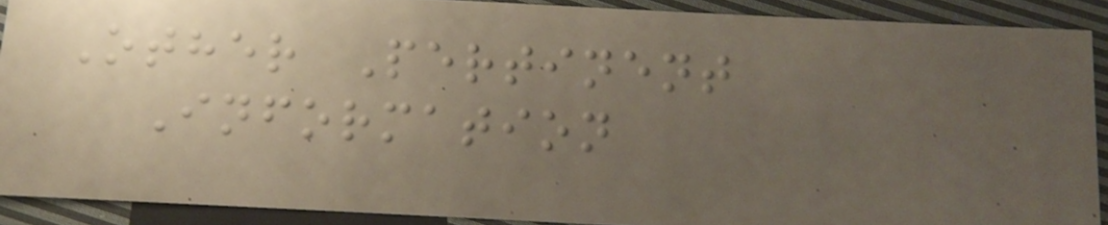Other Pertinent
Information
